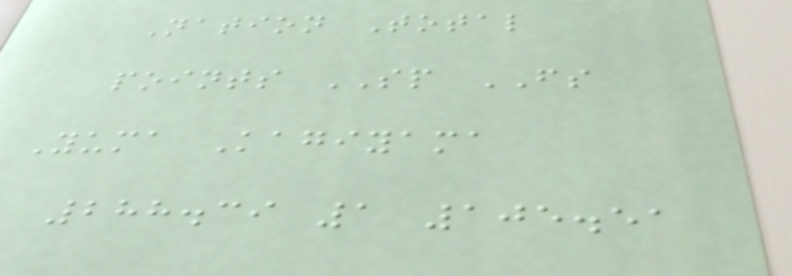Nation Total
points SP FS
Yuma Kagiyama
288.39 1 105.51
